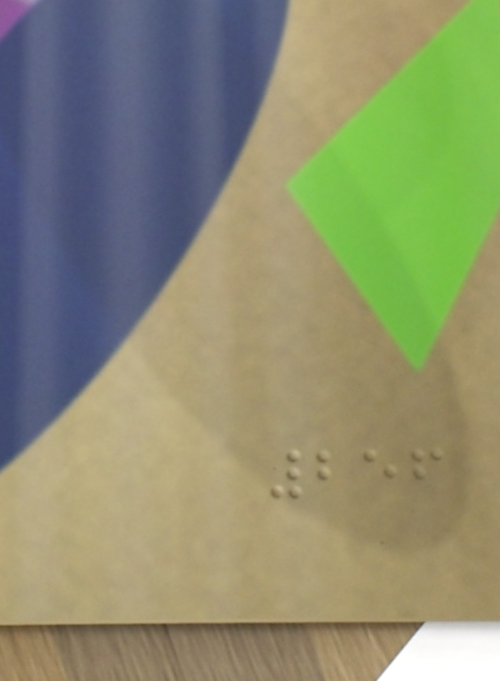256
